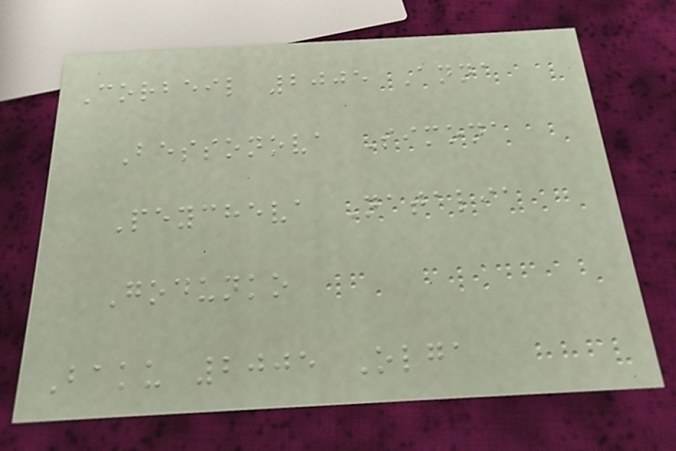Corbeil 2005 Anna
Bessonova Simona
Peycheva Natalia
Godunko
Baku 2005 Olga
